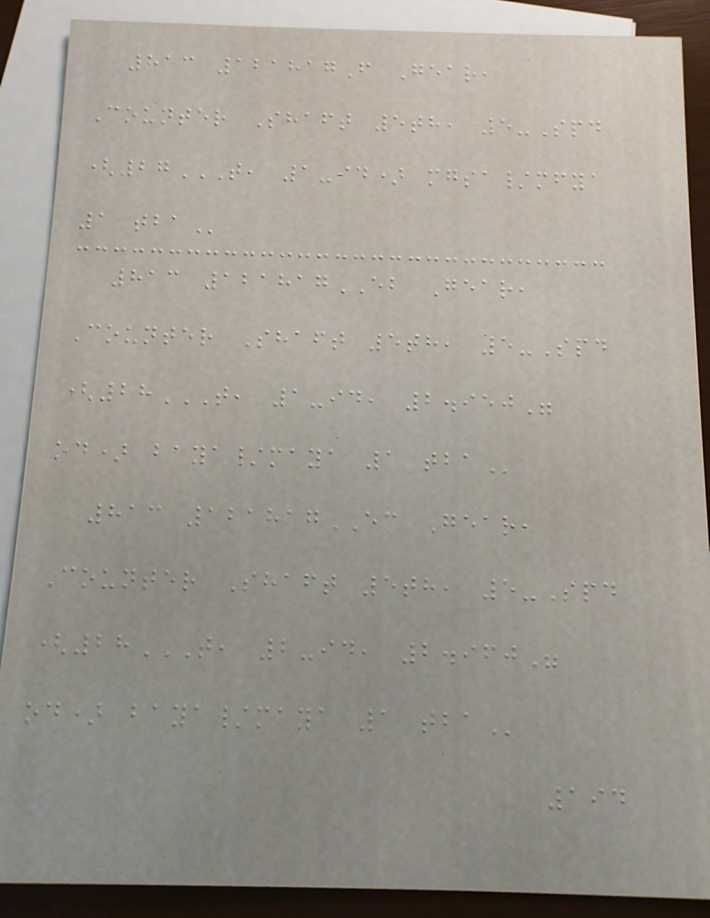813 121817F Gear,
Counter Shaft 5th, 5-Spd
(27T, 1-ID) MGSA/MFYA
1 TBA
813 121817EB Gear,
Counter Shaft 5th, 5-Spd
(28T, 1-ID, 2.950"
OD) BAYA/MAYA 1 TBA
813 121817EC Gear,
Counter Shaft 5th, 5-Spd
(28T, 2-ID, 2.960"
OD) BAYA/MAYA 1 TBA
194
